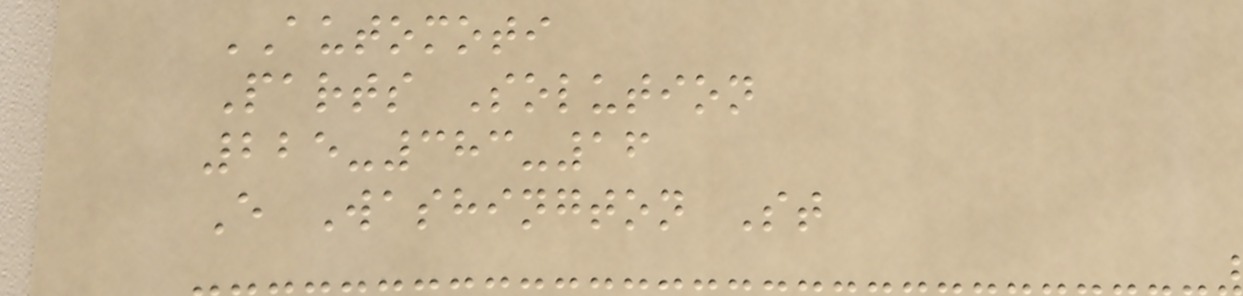AUTOMOTI
Parts Solution
225-383-16
E Washington St
